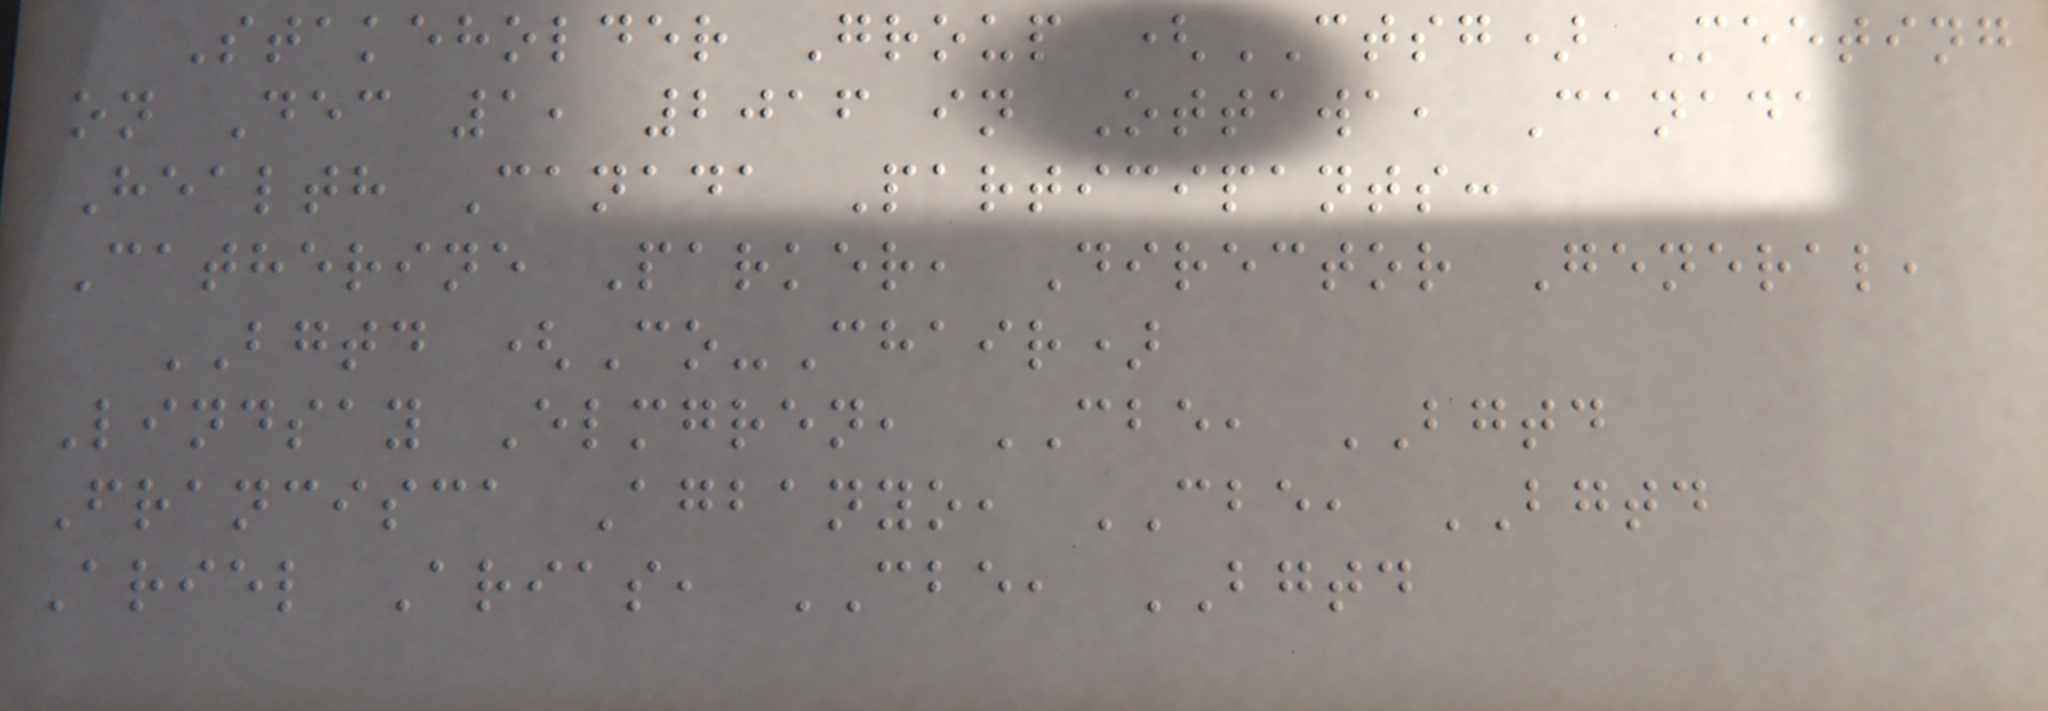Stakeholder Group (CTSG) Meeting
on Dec 1, 2016 in Ottawa, Canada
Health Canada Participants:
Catherine Parker, Director General,
BGTD (Co-Chair)
Lindsay Elmgren, CBE, BGTD
Francisca Agbanyo, CBE, BGTD
Ariel Arias, CBE, BGTD
